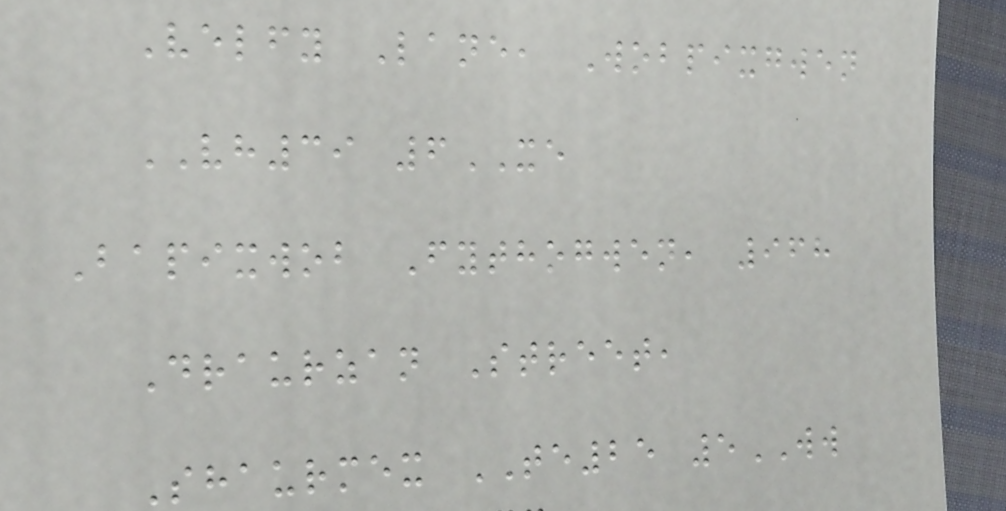Velfy Lane, Wobpixgwen
VH39 6XE
Bapixwob Fythogwen, 968
Draurzan Street,
Shaurmex TE25 5WW
